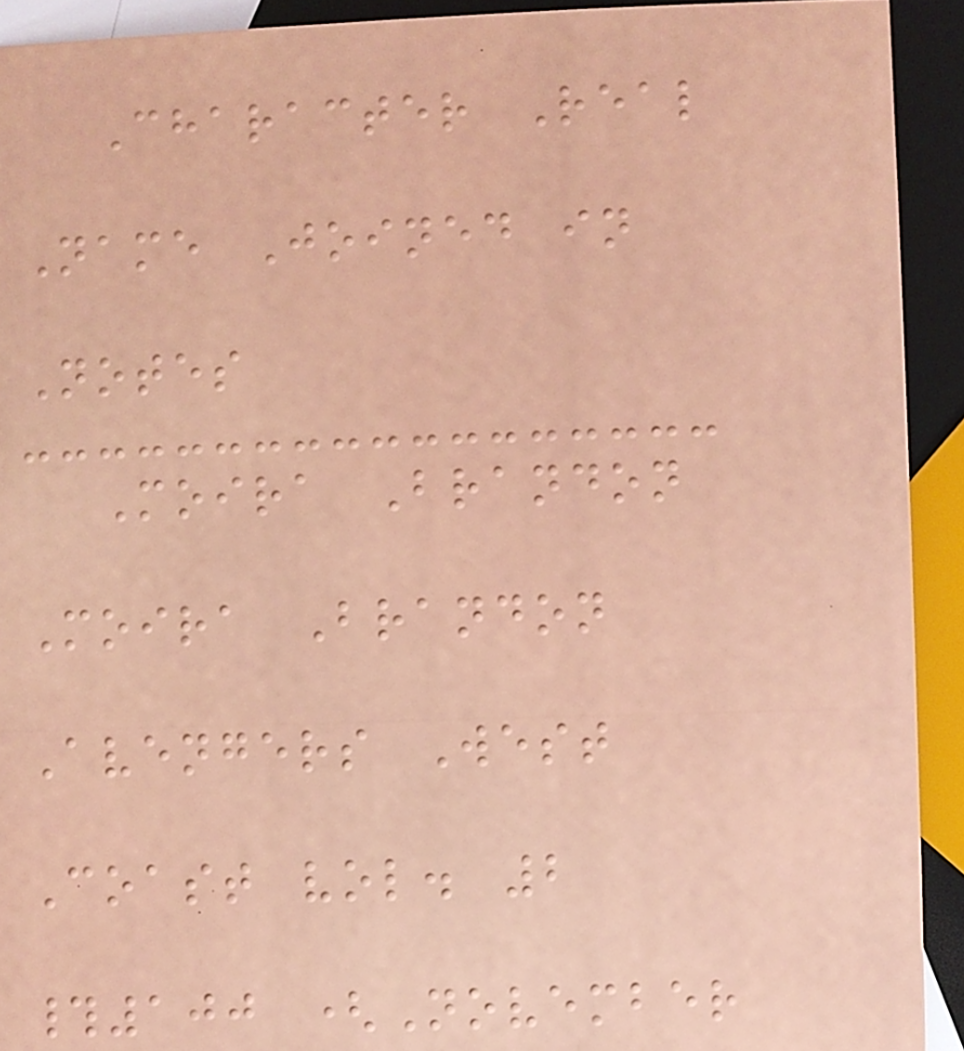Character Real
Name Joined in
Notes
Moira Brandon
Moira Brandon
Avengers West
Coast vol. 2
#100 (November
